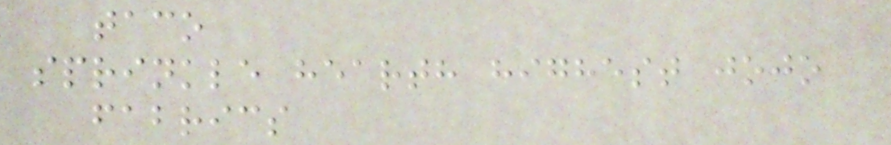taco
sprinkle hearth highest jojo
fabrics
